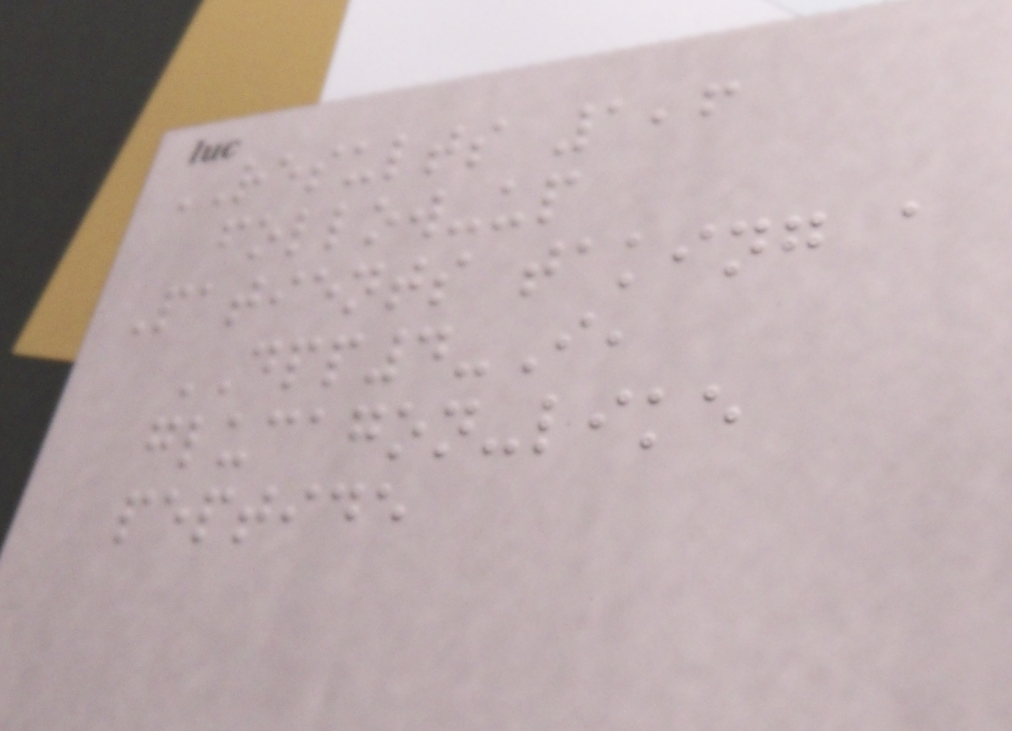RESULTS 1,6
follow-up
Patients taking a
DPP4-I,
glucagon-like
peptide
